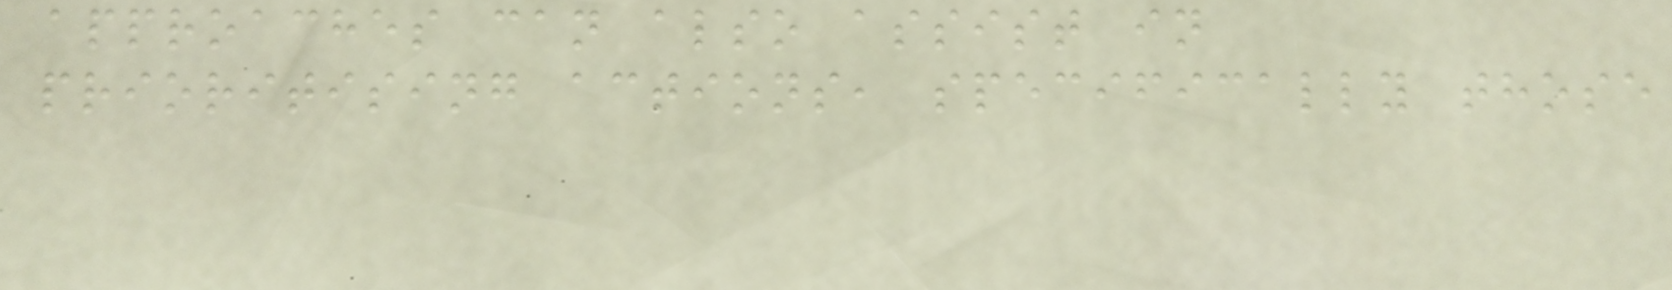approaches can also assist in
prioritising actions, specifically those
